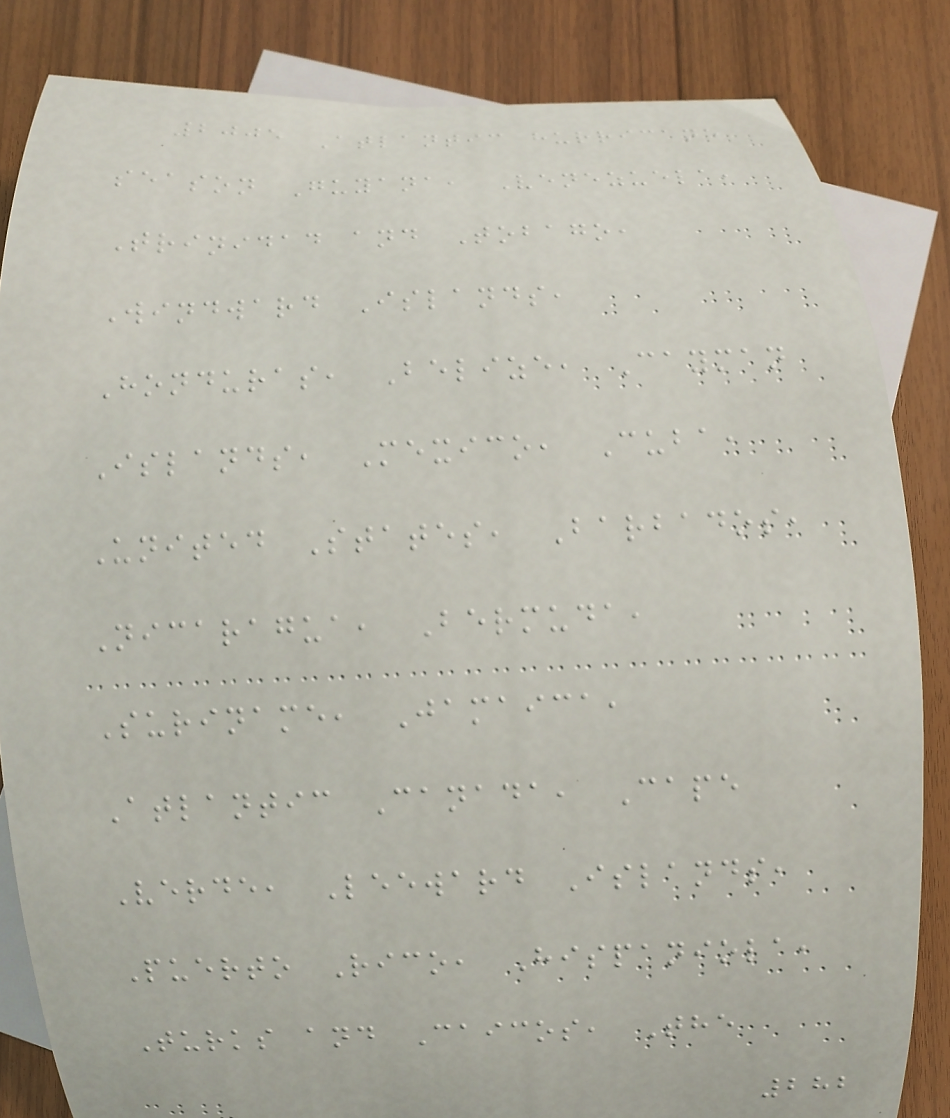2005 Atlantic hurricane
season Guyana, Venezuela,
Trinidad and Tobago,
Windward Islands,
Honduras, Belize, Cayman
Islands, Mexico, Cuba,
United States, Barbados,
Nicaragua, Bermuda,
Suriname, Jamaica,
Atlantic Canada, Cape
Verde, Leeward Islands,
Puerto Rico, Hispaniola,
Turks and Caicos, The
282
